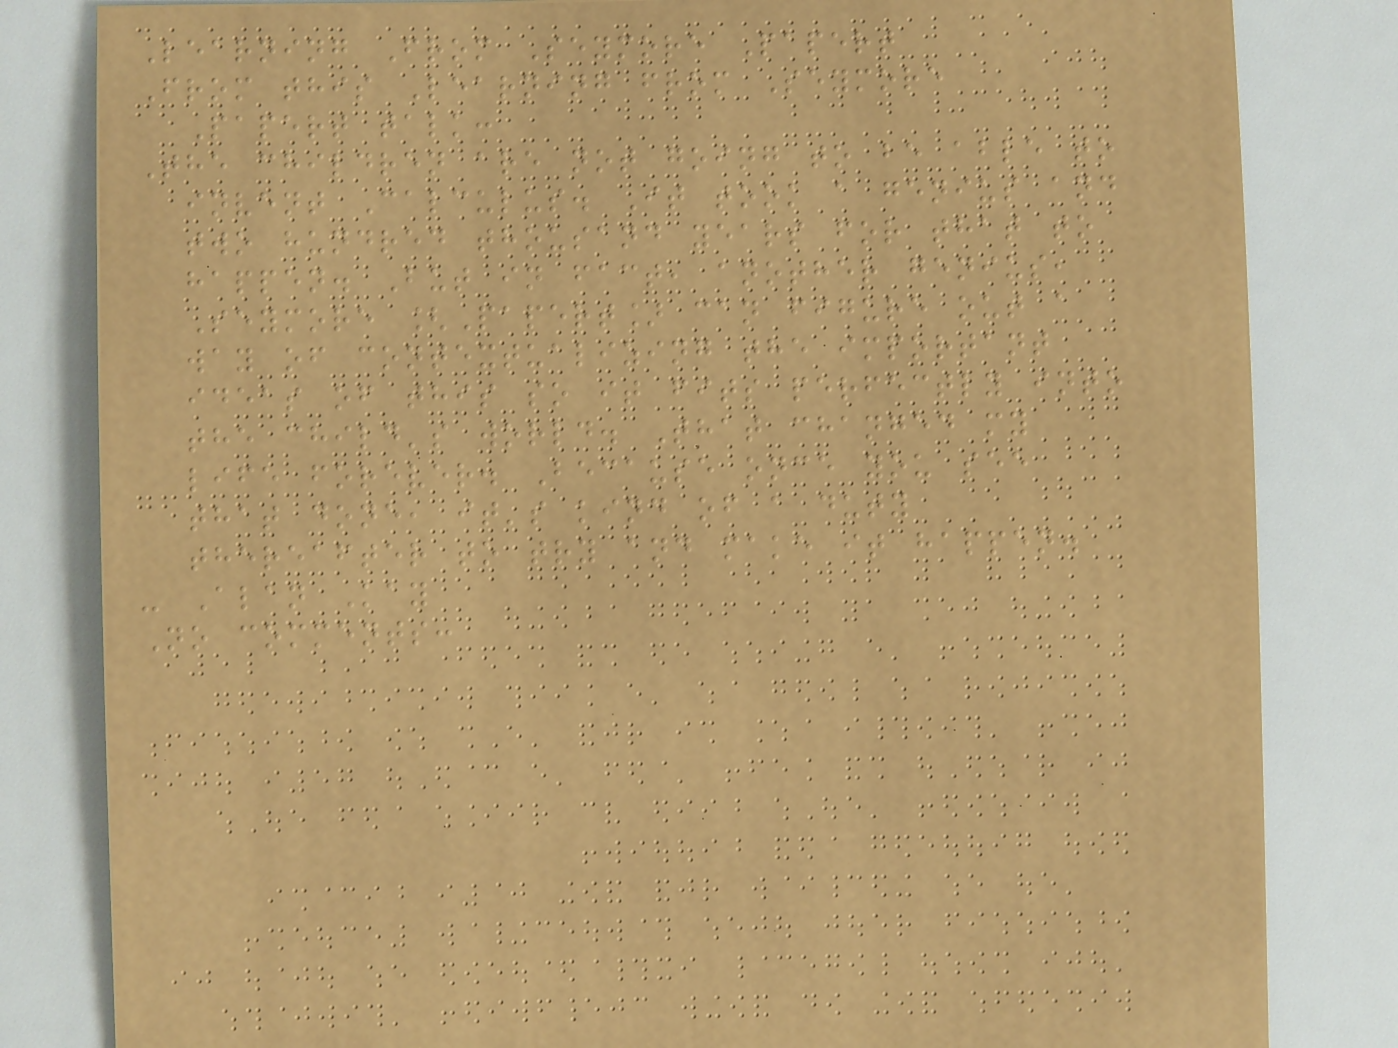Learning From Seymore Papert
From this Learning from Seymore
Papert talk:
The children are not going to be able to
invent Calculus. It took a genius and
two hundred thousand years for that to
happen. But in fact, another genius,
Seymore [Papert] can figure out a
way of contextualizing the important
ideas of this so it fits perfectly into
the child's world. That changed my
life forever. Because once you see
that done, it's kind of a duty
thereafter to try and make it happen.
- Alan Kay
No comments:
